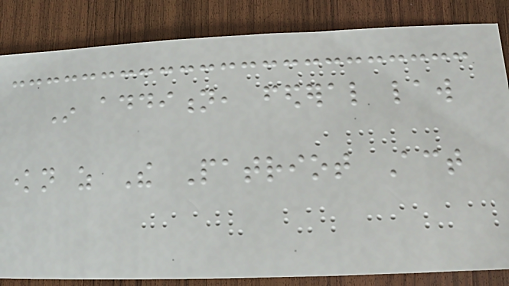In addition, federal law
known as The Patriot Act
